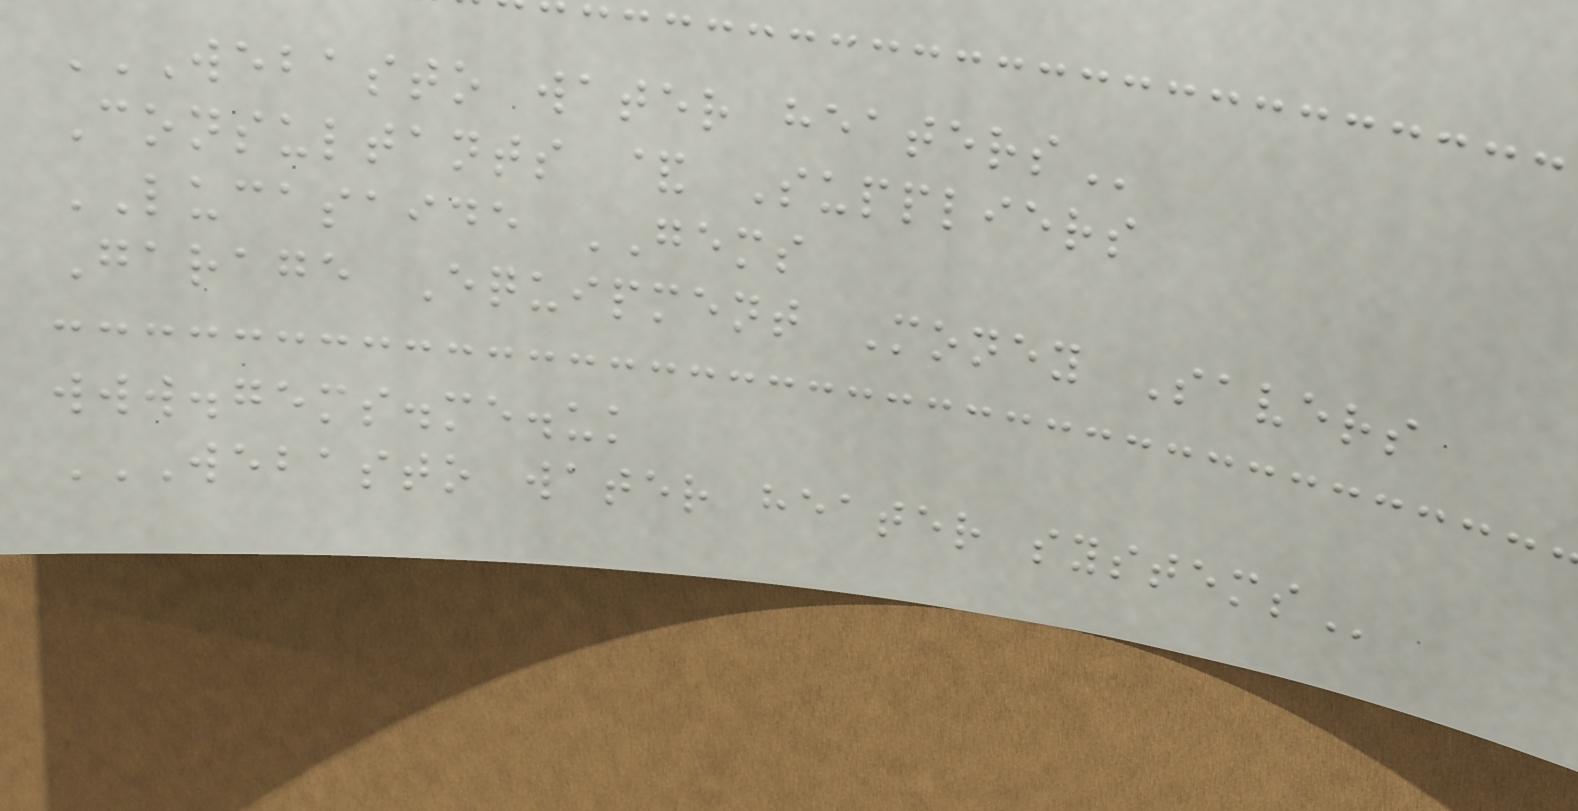WEBASTO WATER HEATERS
Consultants & Suppliers
LUCASAIDE GEMS
Garage Equipment Money Savers
www.gems.me.uk
WEBASTO WATER HEATER SYSTEMS
